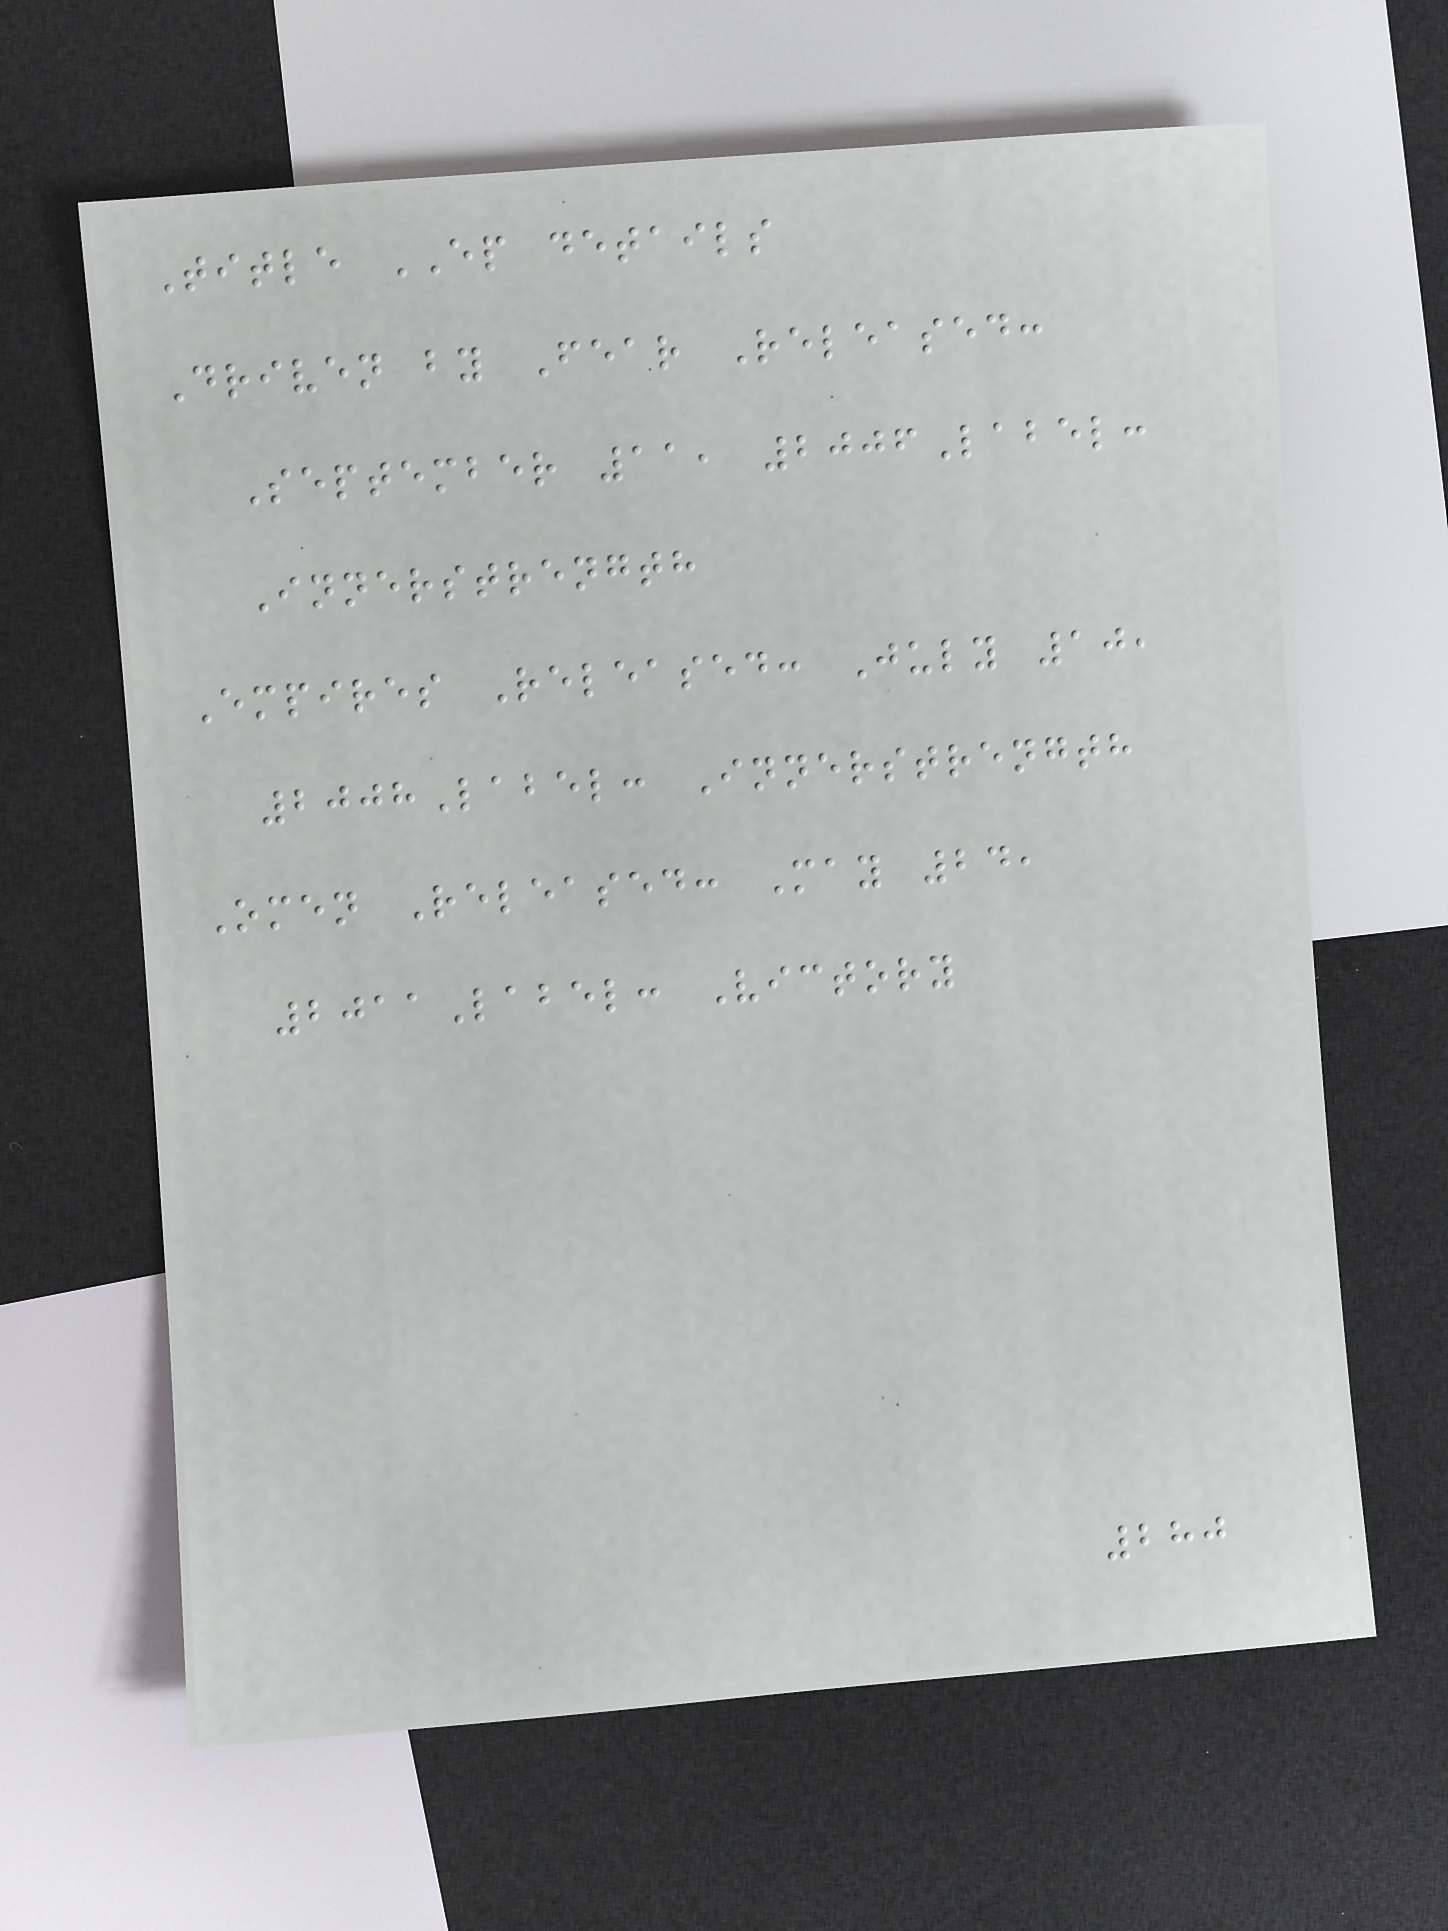Title EP details
Driven by Fear Released:
September 11, 2006Label:
Innerstrength
Empires Released: July 10,
2008Label: Innerstrength
Omen Released: May 24,
2011Label: Victory
280
